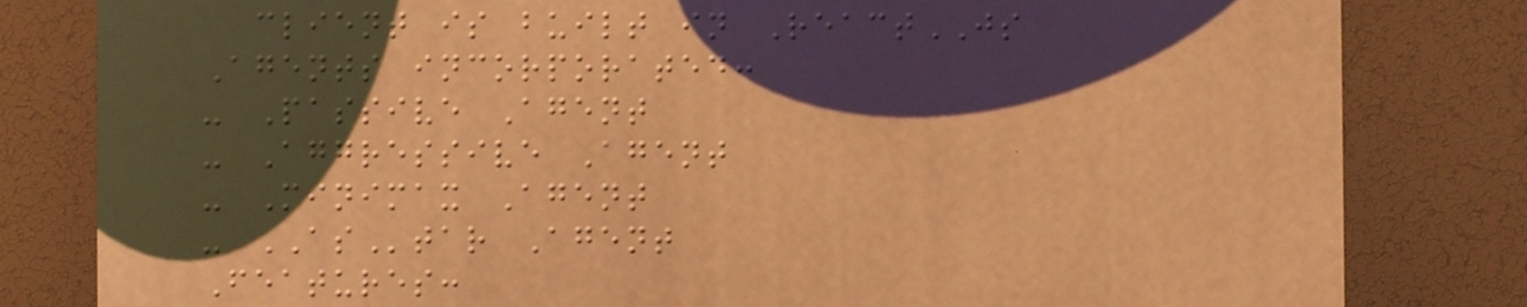client is built in ReactJS
Agents incorporated:
- Passive Agent
- Aggressive Agent
- Minimax Agent
- AStar Agent
Features:
